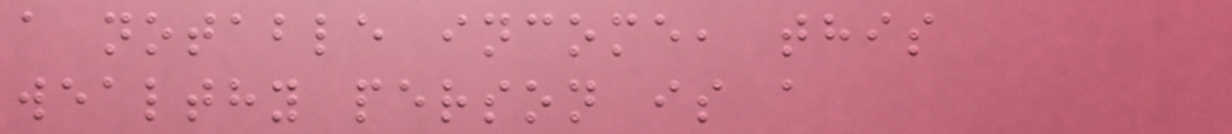a notable income, this
wealthy person is a
